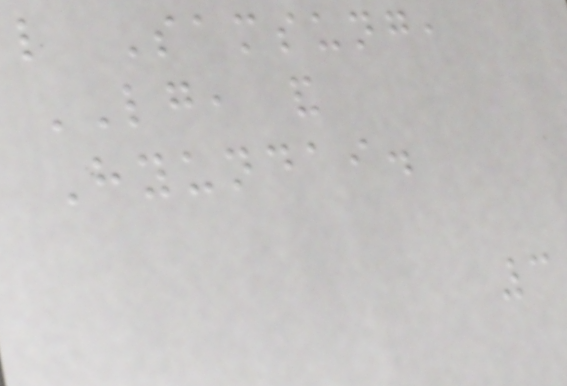like Samsung,
LG, and
Hyundai.
3
